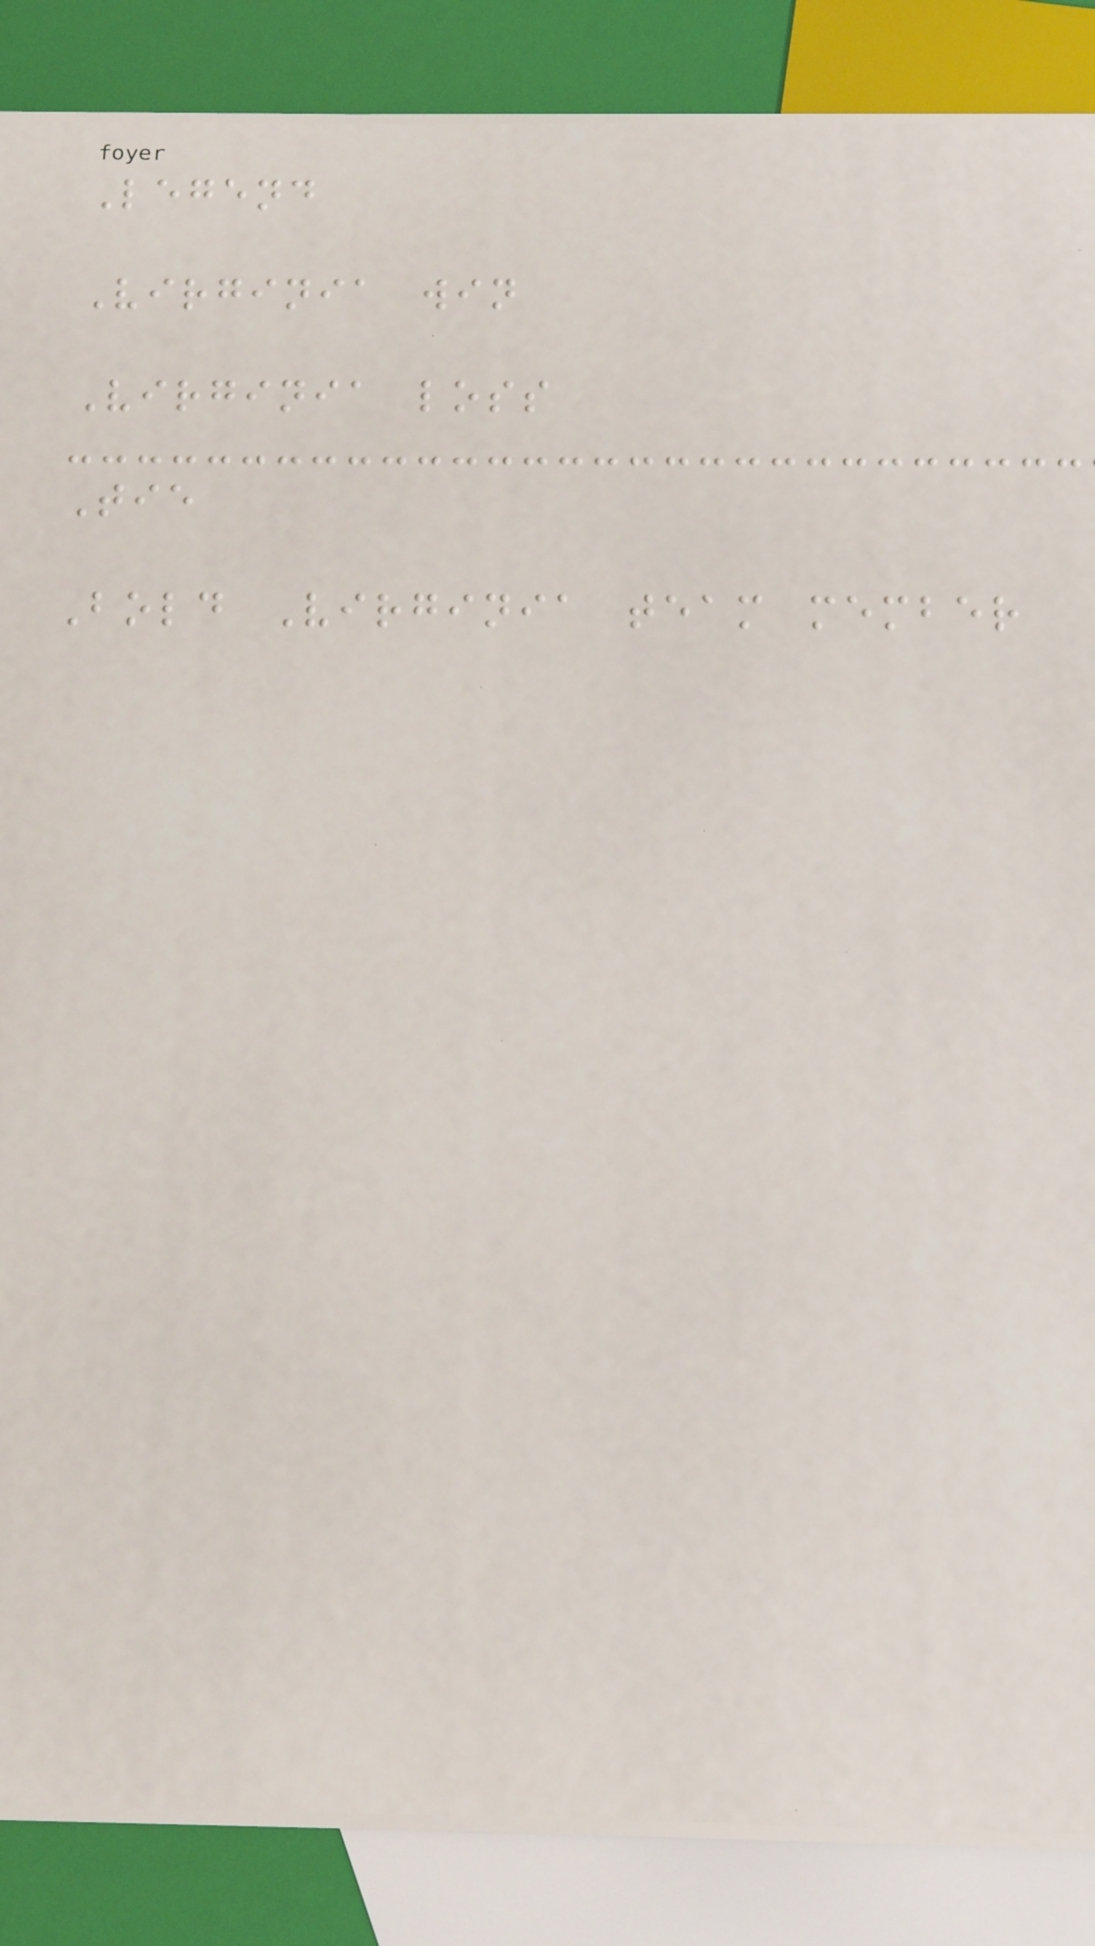Legend
Virginia win
Virginia loss
Tie
Bold Virginia team member
